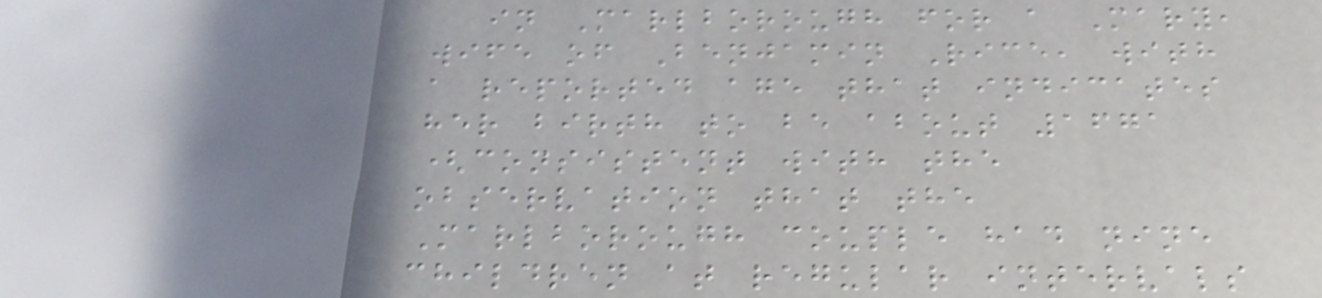in Marlborough for a Mary,
wife of Benjamin Rice, with
a reported age that indicates
her birth to be about 1671
(consistent with the
observation that the
Marlborough couple had nine
children at regular intervals
